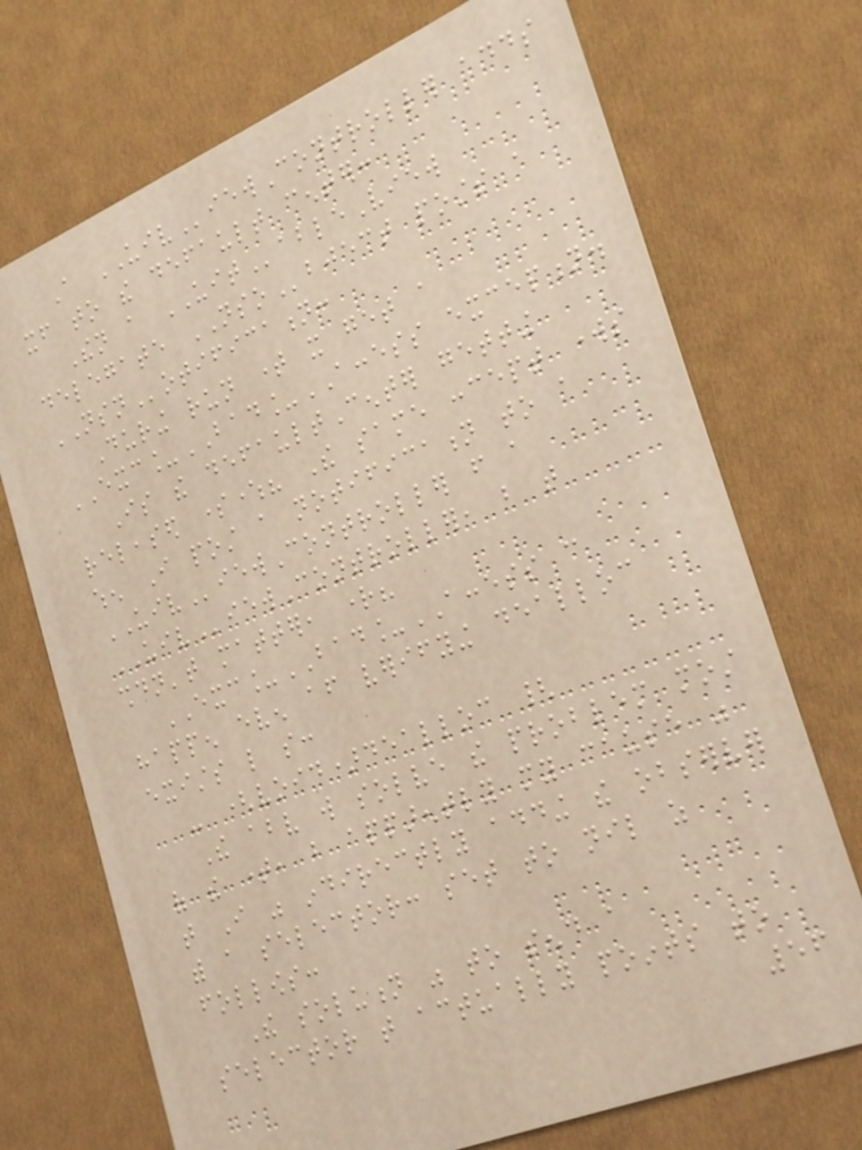A UIViewController adds
itself to the default center:
Then a UITableView
delegate NSObject posts a
NSNotification:
During run time it get a
EXC_BAD_ACCESS exception.
Is the defaultCenter getting
released somewhere? The same concept works
when I post a notification to a
UIViewController from a
UIViewController, but that
shouldn't matter, right?
EXC_BAD_ACCESS can
happen even after verifying dealloc
exists like so:
- (void)dealloc {
The above will solve the problem most
of the time, but apparently my cause was
that I was indirectly adding the observer
with a selector: set to nil as
follows:
The solution was to send a
selector that actually points to
56
